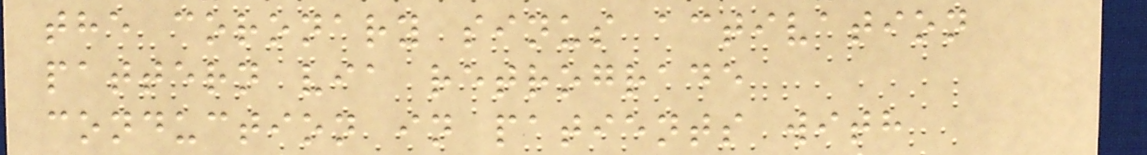the coronary sinus activation
pattern via retrograde
conduction in patients with
